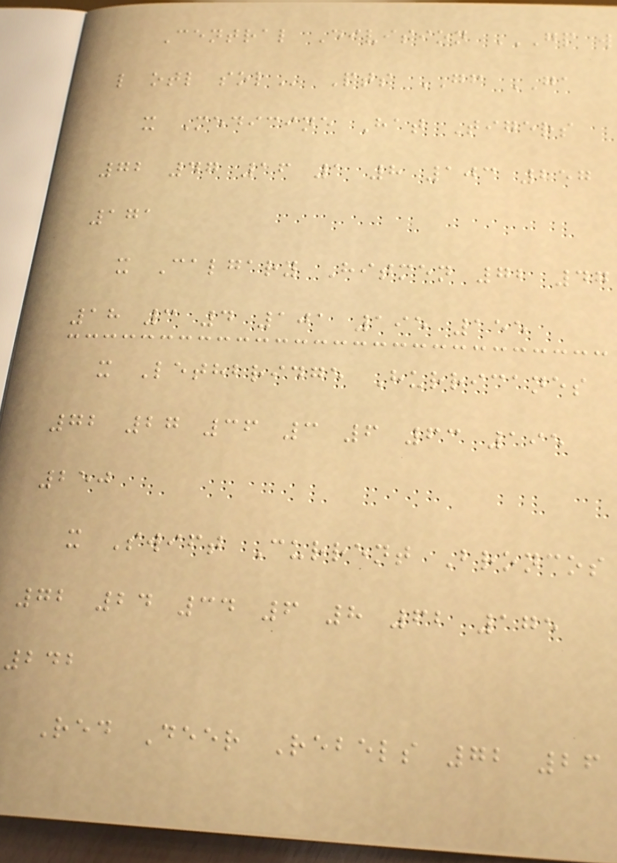Central Division GP W
L OTL SOL Pts GF GA
x Medicine Hat Tigers
72 47 16 1 8 103 257
171
x Calgary Hitmen 72 47
18 3 4 101 195 155
x Lethbridge Hurricanes
72 27 36 3 6 63 195
250
x Swift Current Broncos
72 24 34 6 8 62 175
242
Red Deer Rebels 72 26
